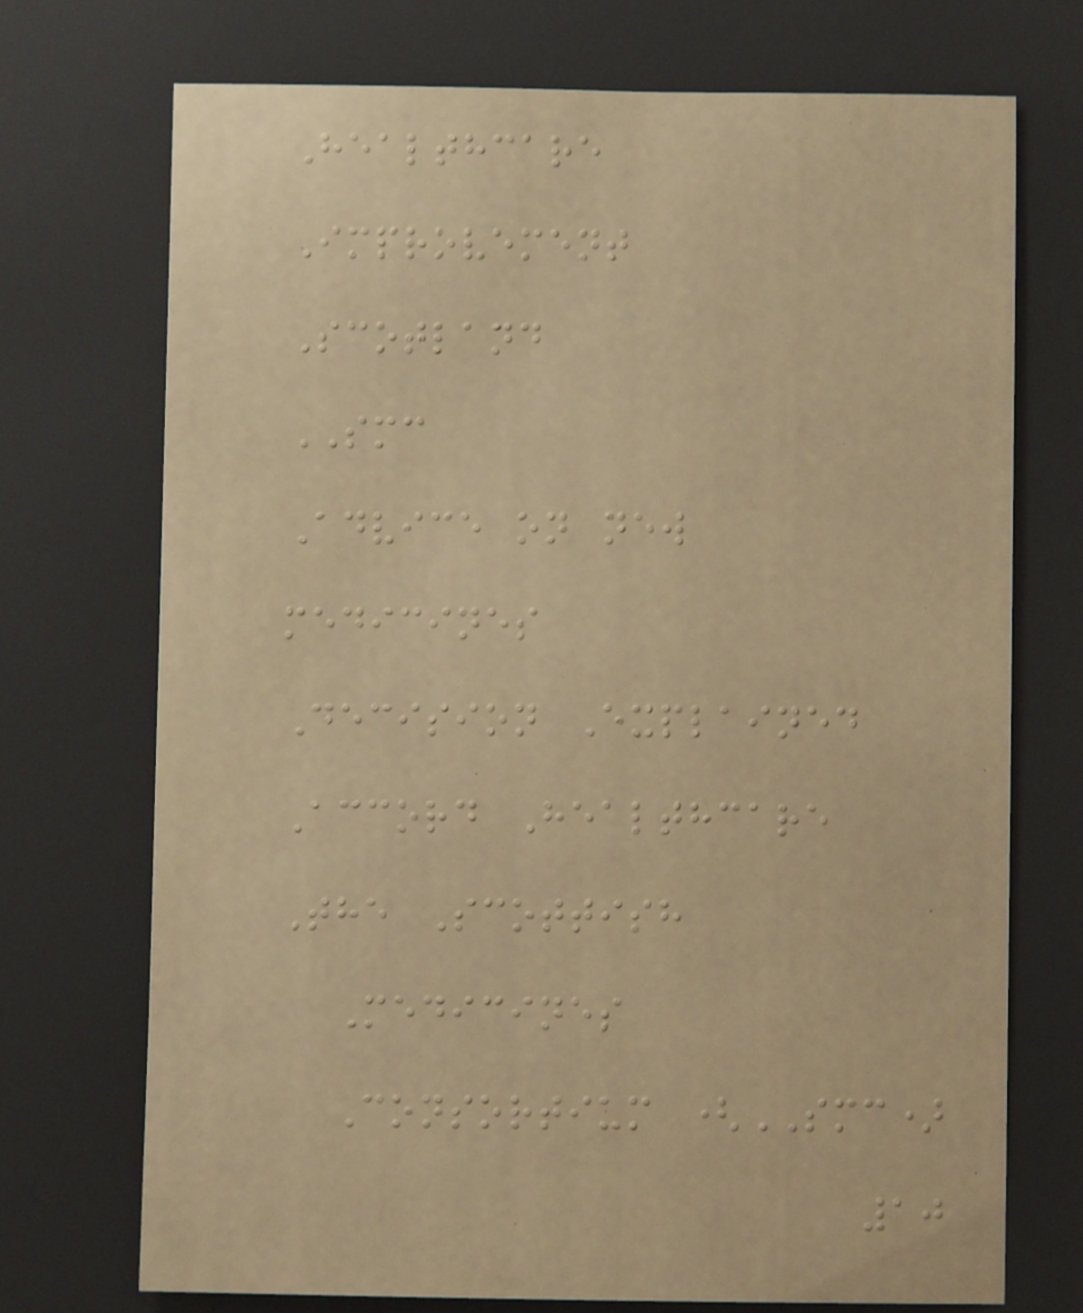Healthcare
Improvement
Scotland
SMC
Advice on new
medicines
Decision Explained
Accord Healthcare
The Scottish
Medicines
Consortium (SMC)
10
